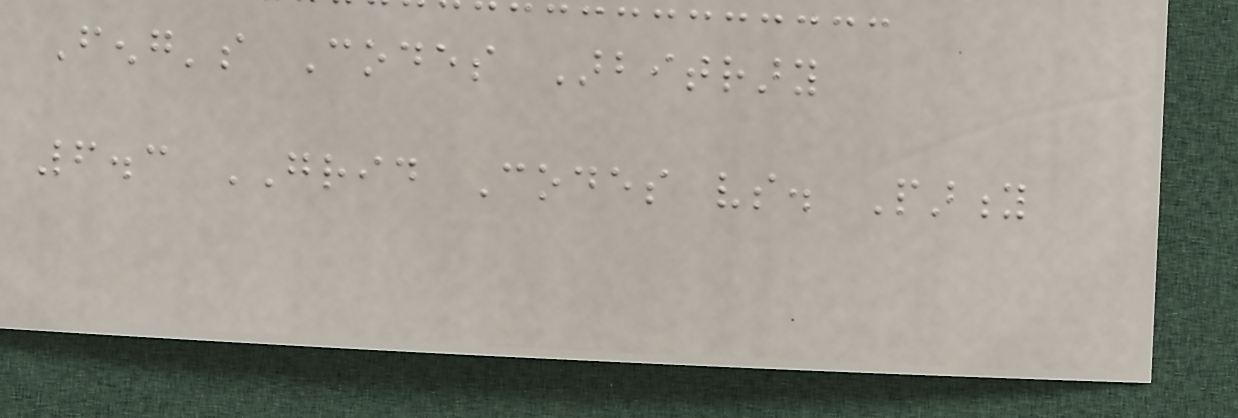Feng's Codes Arbitrary
6.3 GRID Codes vs. Parity
